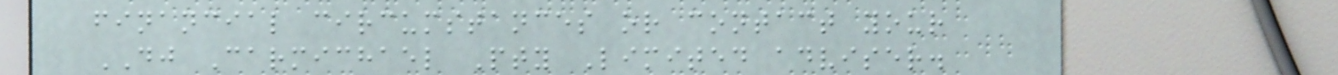financial circumstances or contact your
DJ Carmichael Pty Limited adviser.
